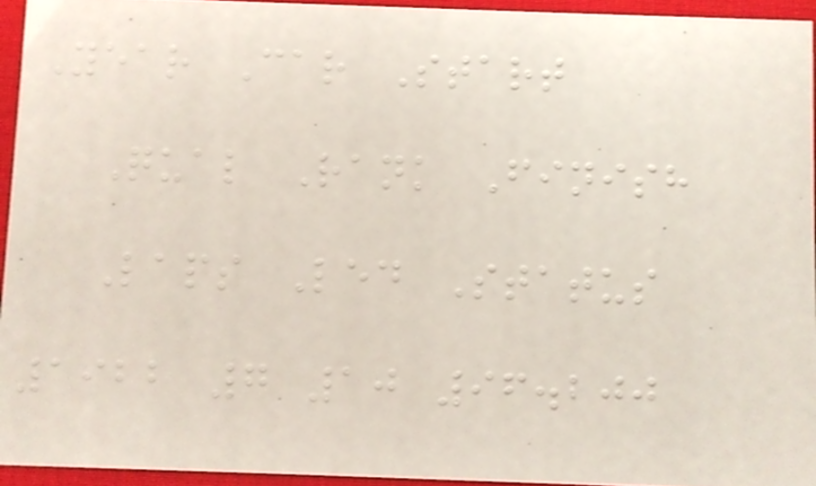Year Car Start
Qual Rank Finish
Laps Led Status
1922 7 10 96.200
